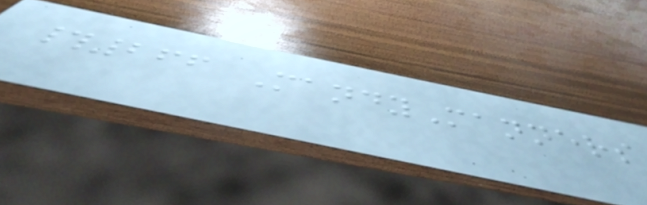#266 MandyManners
